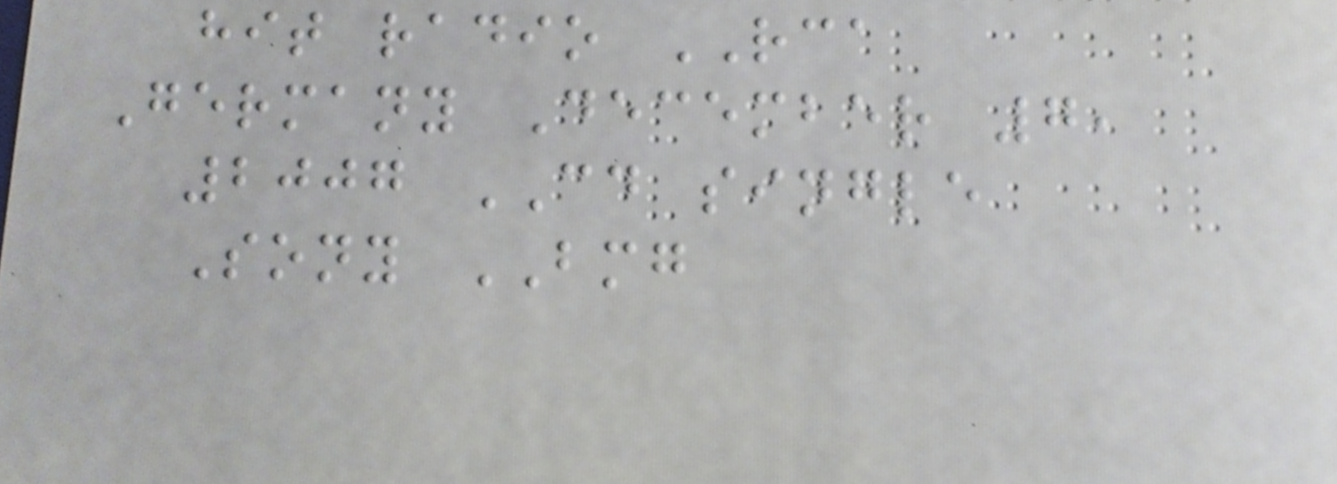hit radio RCA
Germany December 7,
2007 CD single
Sony BMG
